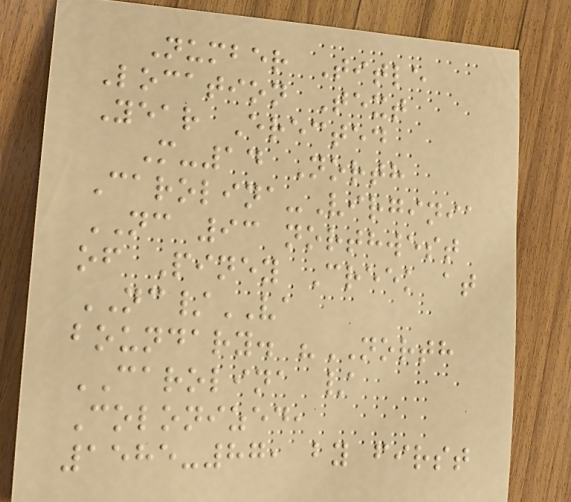Number Title
Location Text
Year Erected
M-14 North
Carolina-Virginia
NC 93 northwest
of Piney Creek at
NC/VA
boundary. "NORTH
CAROLINA /
Colonized,
1585-87, by first
